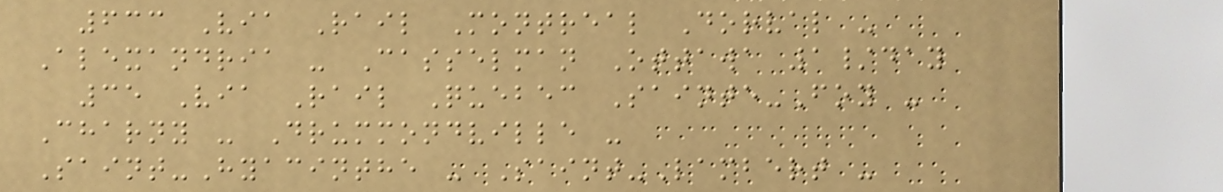633 Via Rail Montreal Dorval -
Alexandria - Casselman Ottawa 1/day
35 Via Rail Quebec Sainte-Foy -
Charny - Drummondville -
Saint-Hyacinthe - Saint-Lambert -
